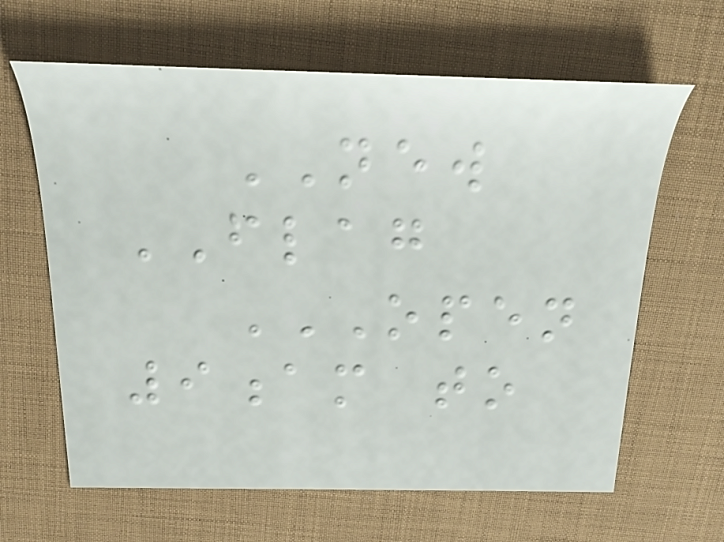NEW
FLAG
OPEN
9AM TO
